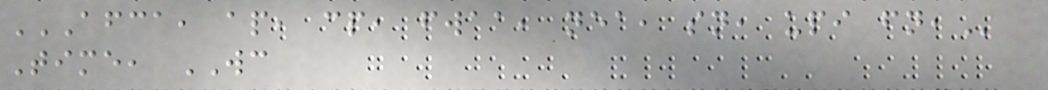AFCA, AP, CP, FWAA, NEA, SN, UPI FN,
Time, WC
